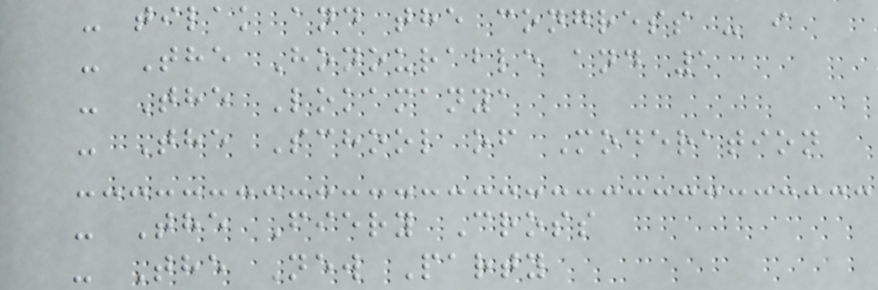- tilak and the congress - i
- The Honourable and 1
- The Lokamanya
- The School of Moderation
- The Fiery Cross
- The New Party
